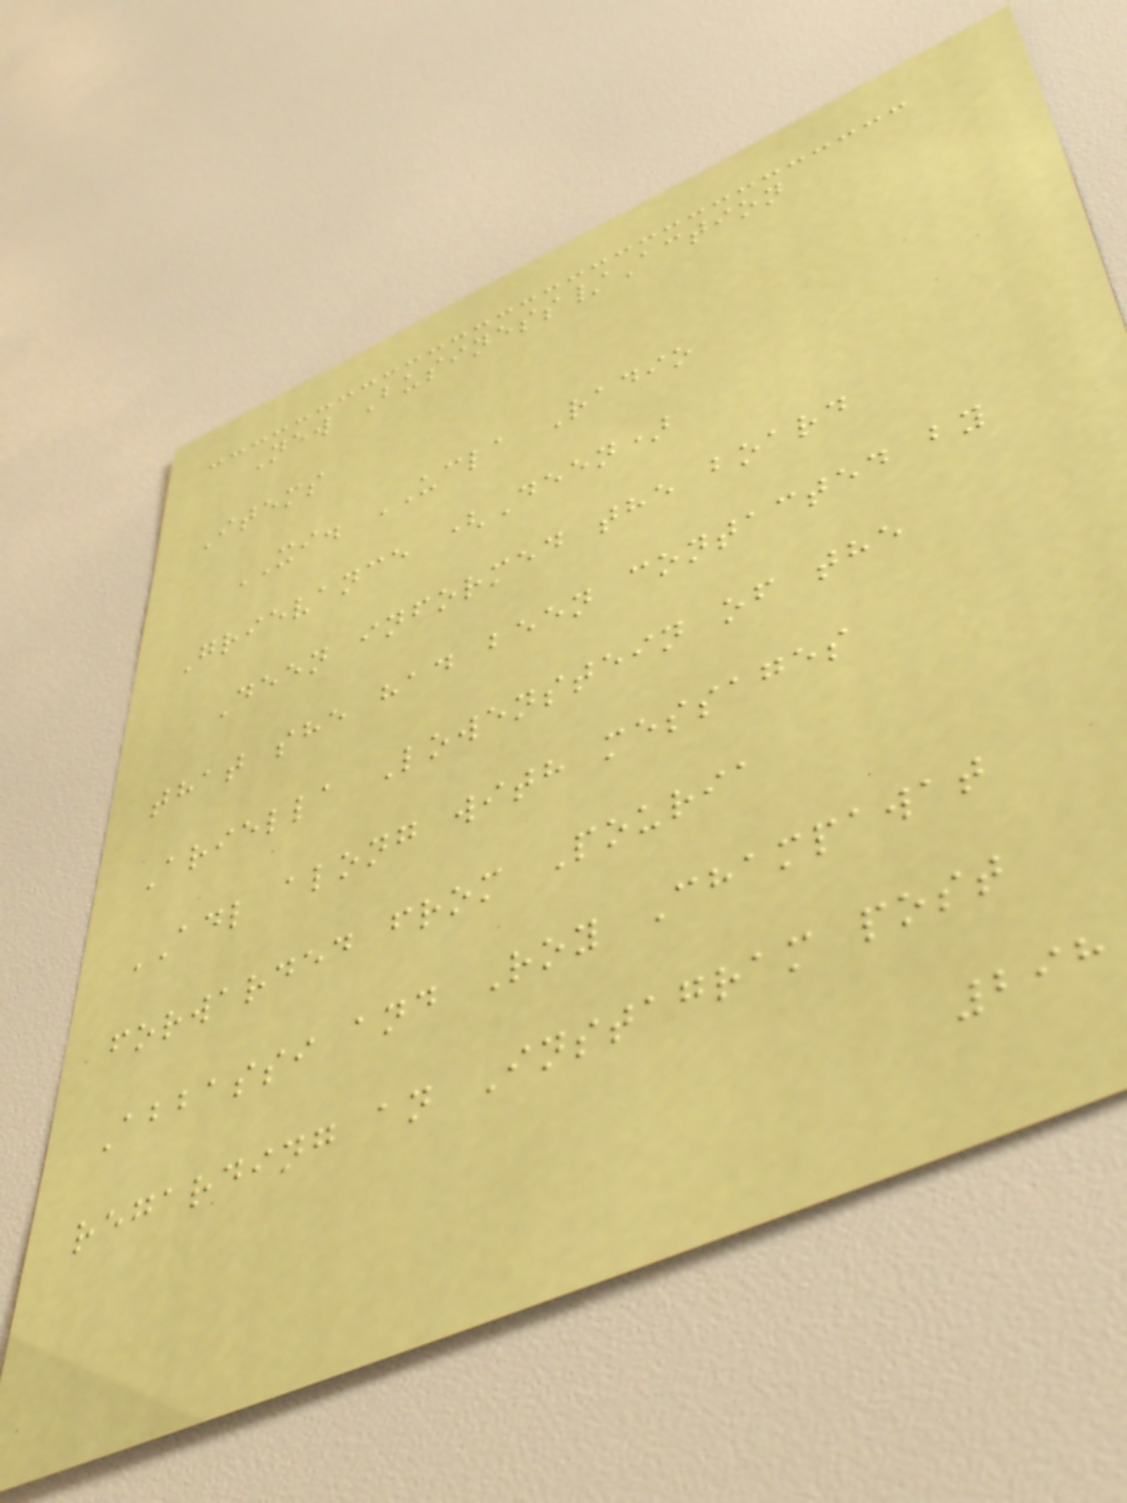New Business/Action
Items
XI. UCLA Radio
Grievance (Deen)
Deen informed the board
that she had been contacted by
Ariella Lowenstein of the
ADL along with messages
forwarded from Pouria
Abbassi and Roy Champawat
regarding an Instagram post
298
